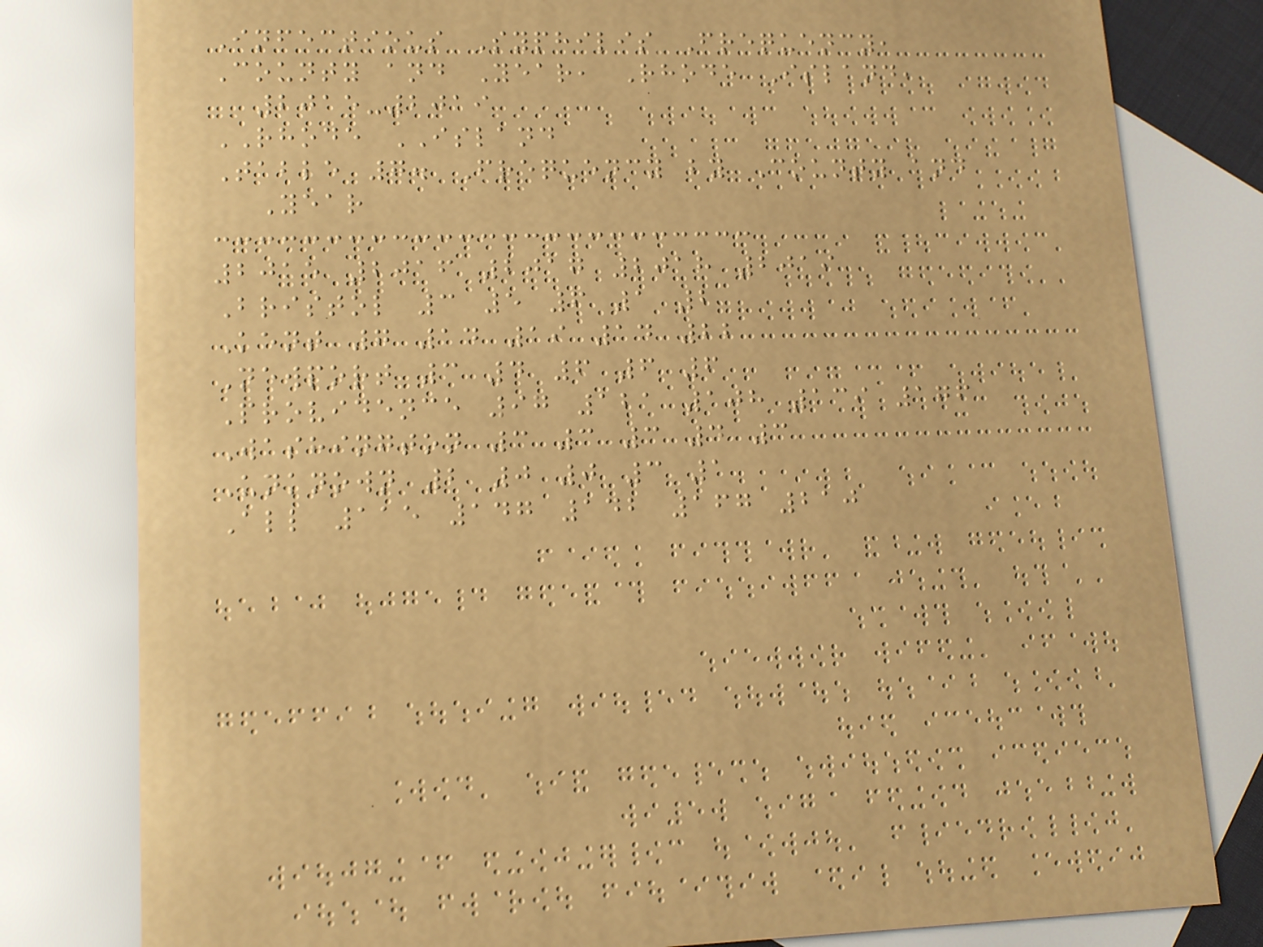Infectious Syphilis Frequency,
County and Year, Rhode Island,
2015-2019
RHODE ISLAND
Table 7. Frequency by County and
Year
2015 2016 2017 2018 2019
Bristol 3 5 6 1 2
Kent 7 14 19 14 22
Newport 3 4 6 6 6
Providence 97 121 108 139 176
Washington 3 3 3 4 3
Unknown 2 0 0 3 1
All 115 147 142 167 210
